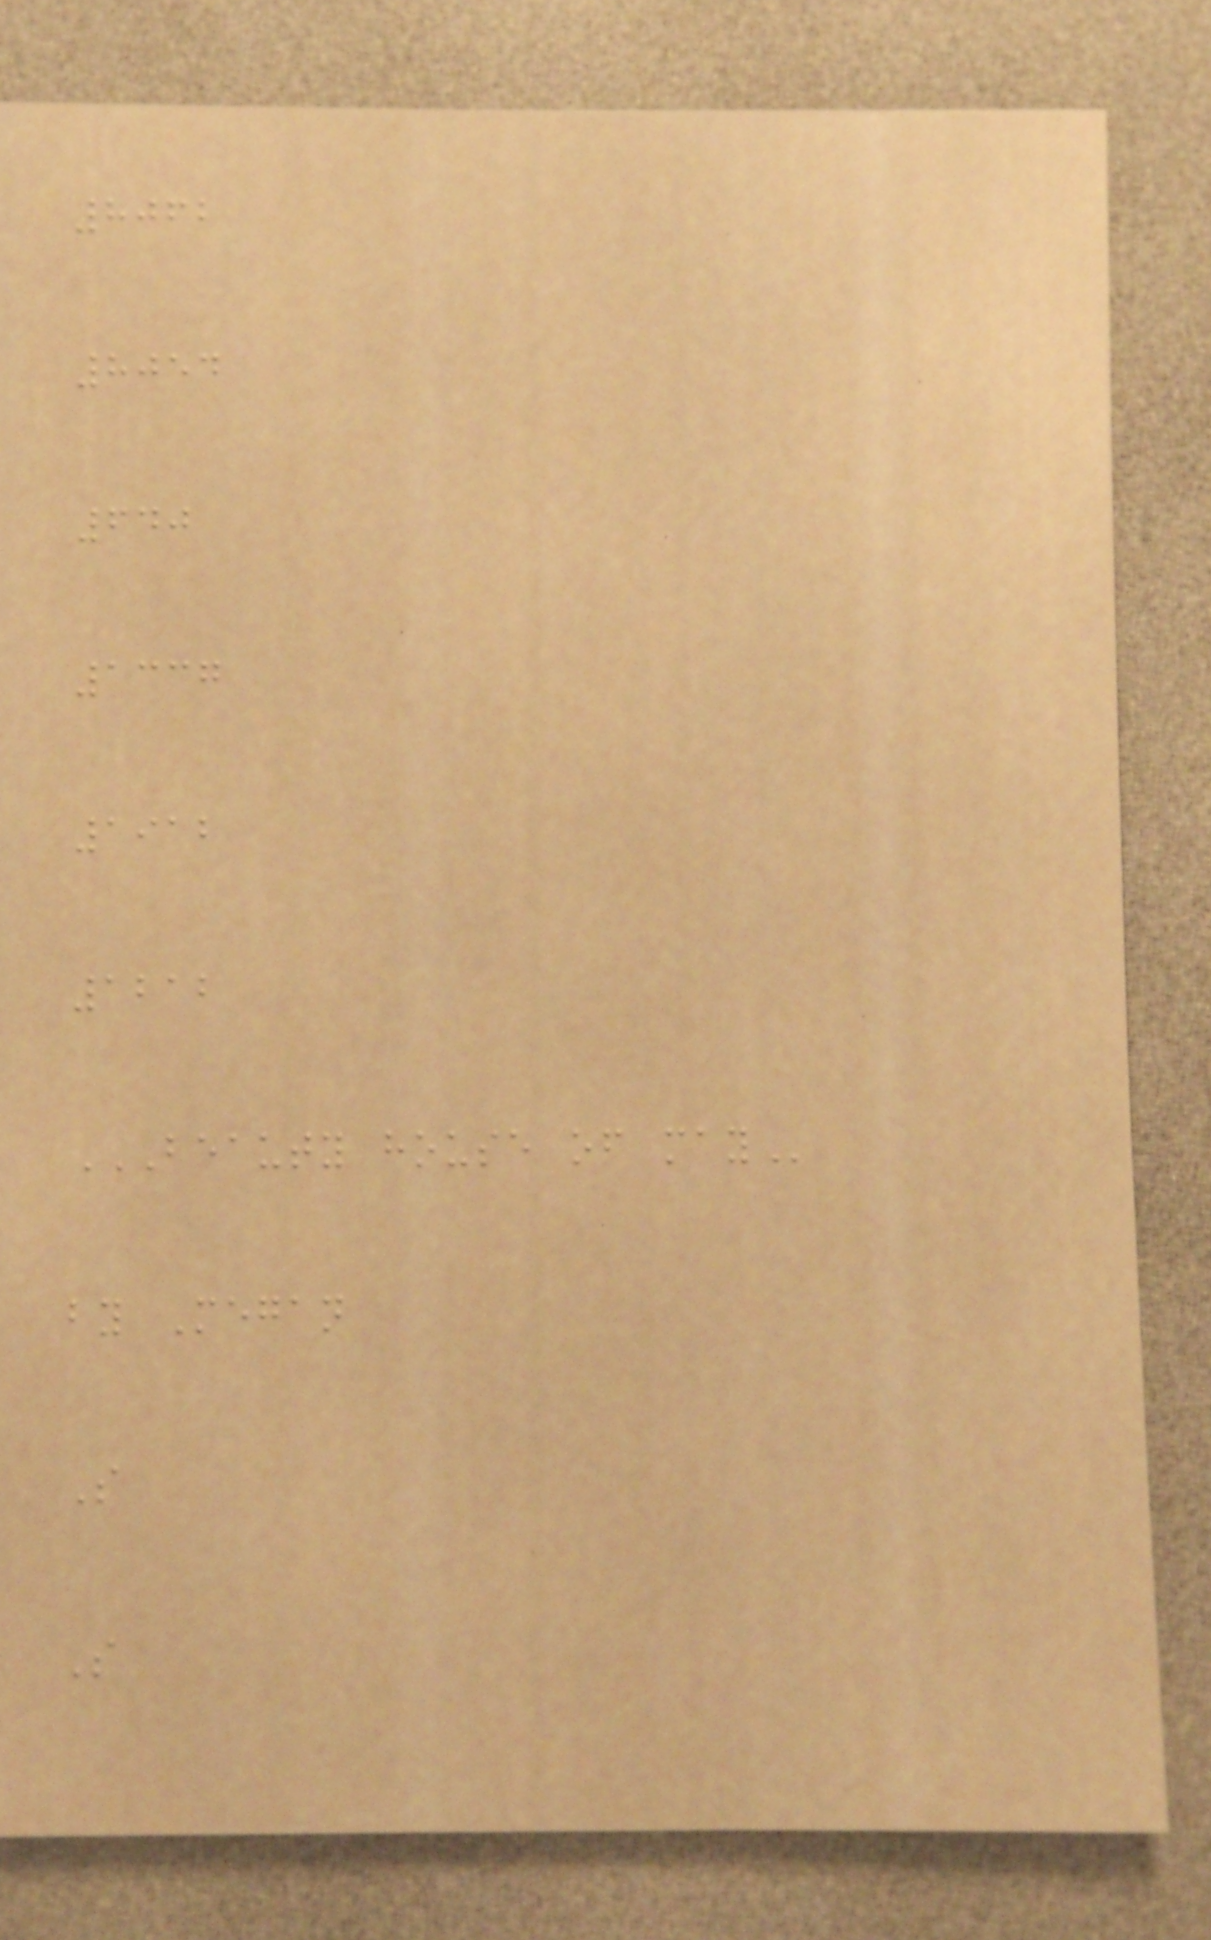8062
8054
640
1337
1912
1212
BEAUTY HOUSE OF MAY
by Megan
S
S
